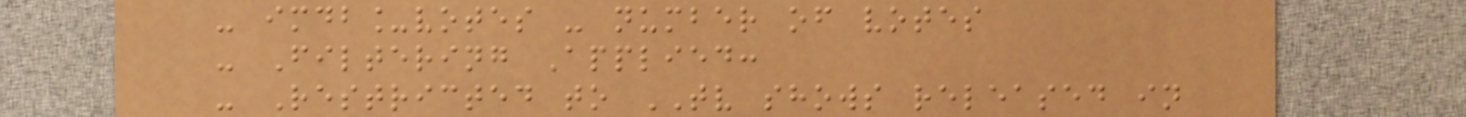- imdb_votes - number of votes
- Filtering Applied:
- Restricted to TV shows released in
